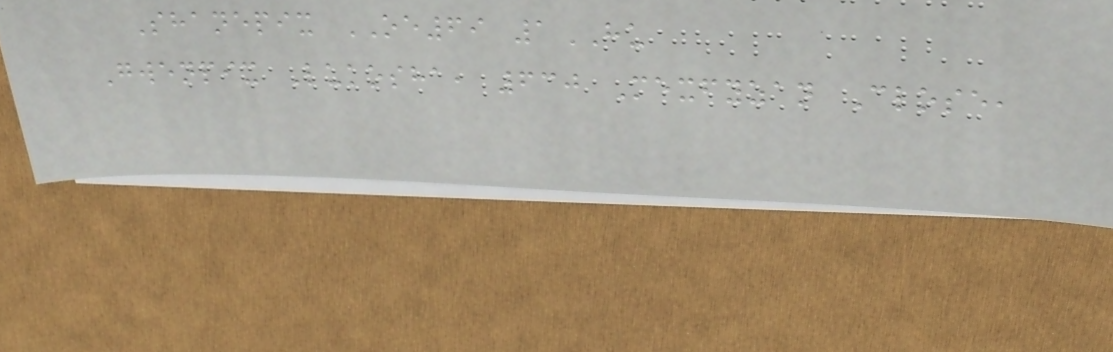Shanepix OE69 1HU
Gwenpix Lukosha, 630 Mexfyzan Close,
